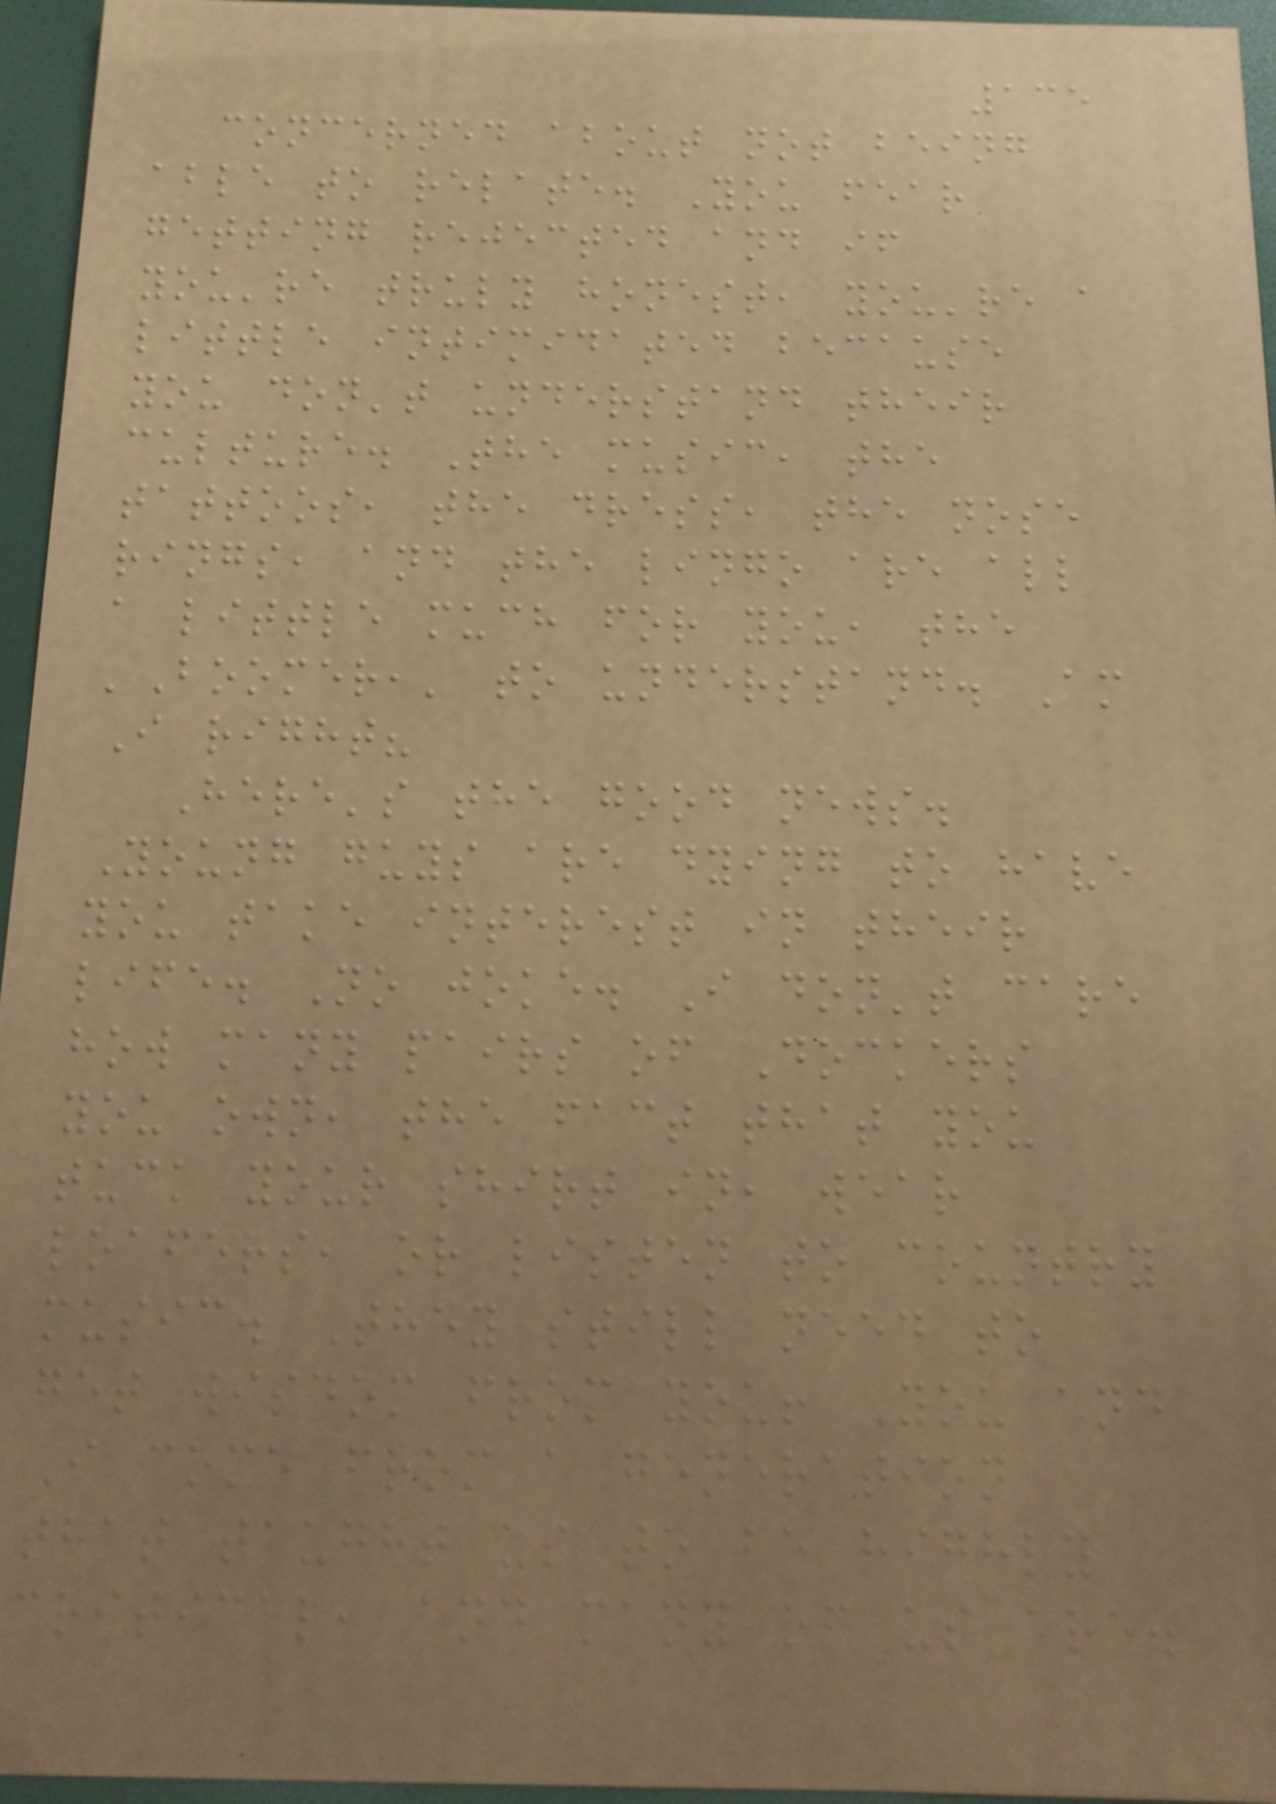135
concerned about not being
able to relate. You fear
getting rejected and if
you're truly honest, you're a
little intimidated because
you don't understand their
culture. The music, the
tattoos, the dress, the nose
rings, and the lingo are all
a little much for you, the
'Boomer,' to understand. Am
I right?
Here's the good news.
Young guys are dying to have
you take interest in their
life. No joke. I don't care
how many pairs of Dockers
you own, the fact that you
tuck your shirt in, wear
loafers, or listen to country
music. They still need to
get wisdom from you! You and
I come from a generation
that taught us to be highly
critical, and many of us are.
